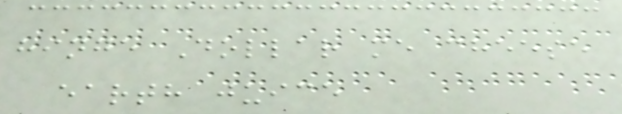hinge Dollar me cheese
earth juice
